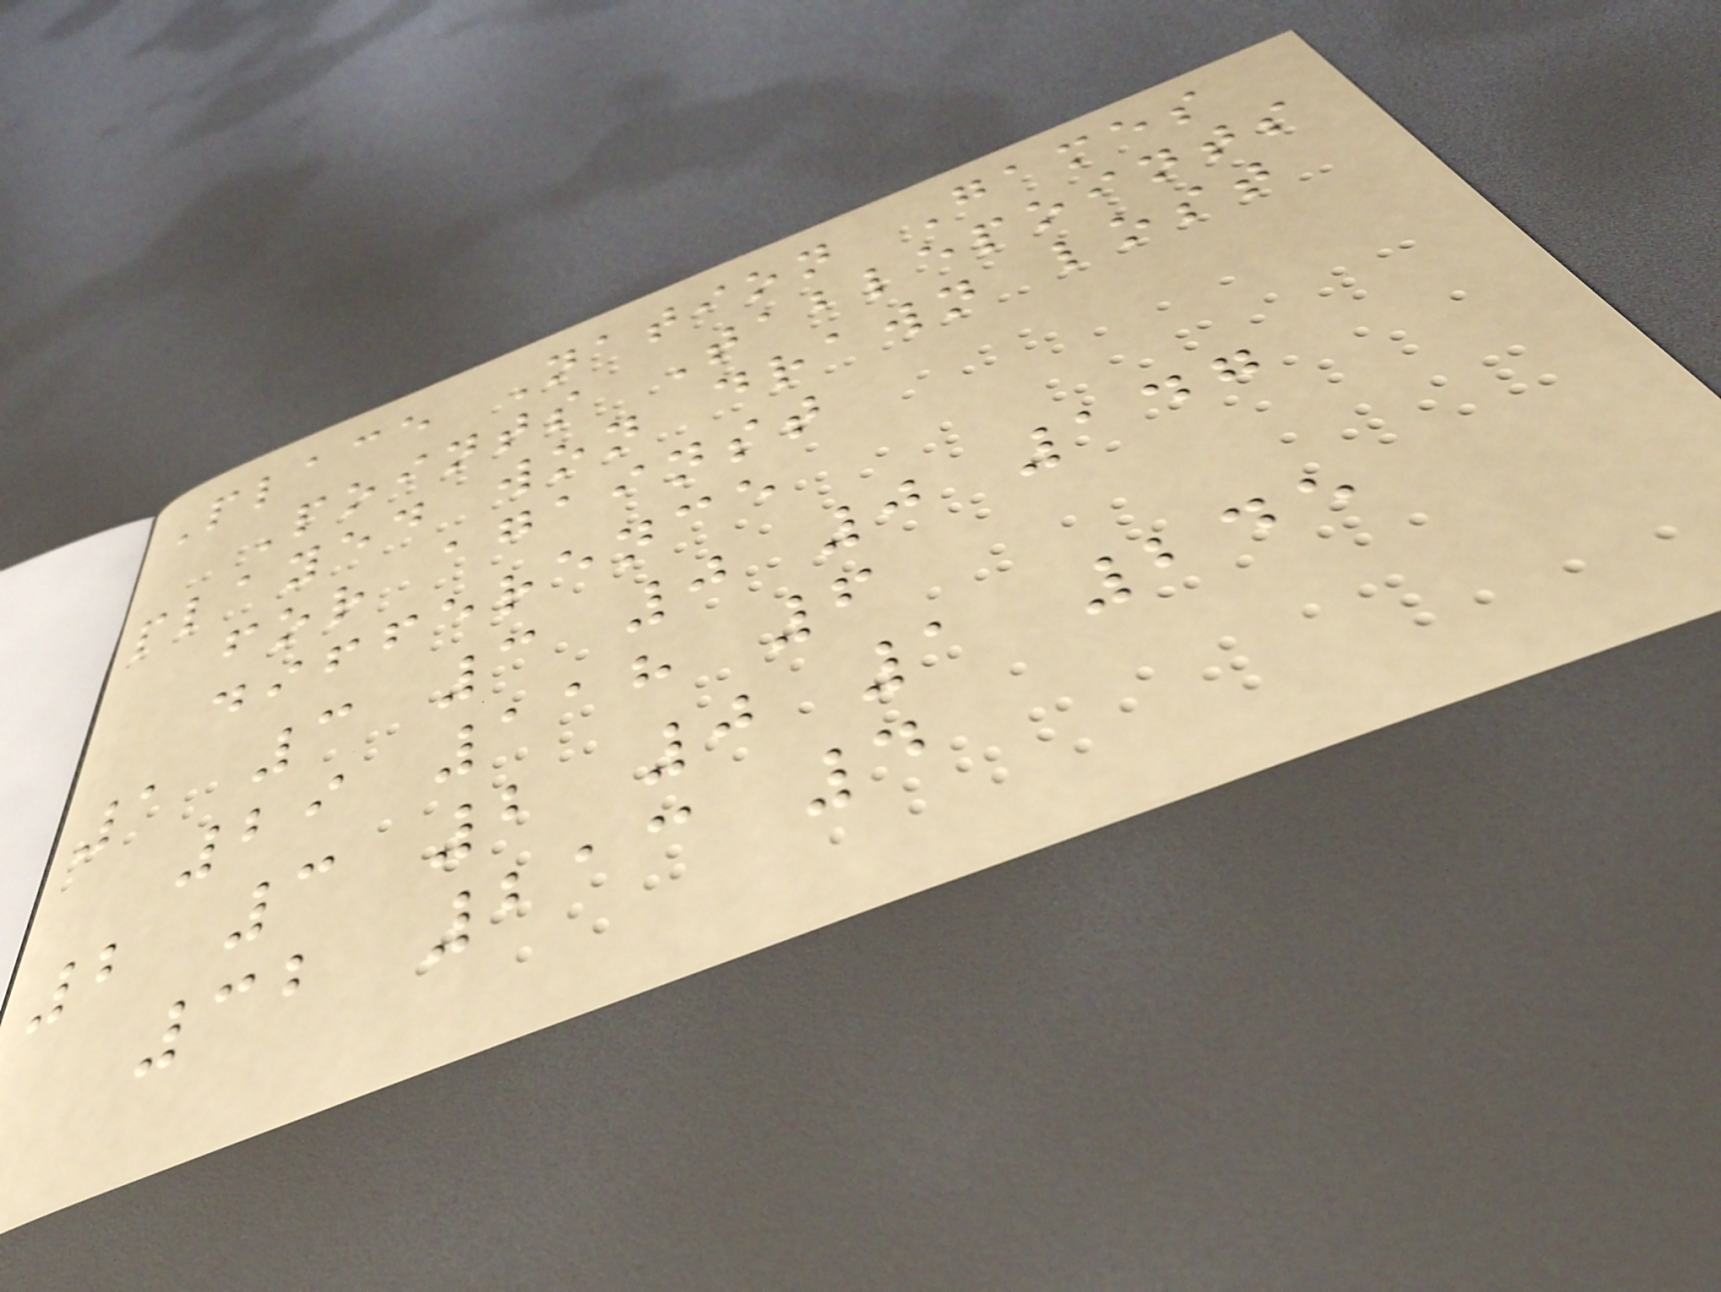Place Nation Games
Points Tablepoints
played won drawn lost
for against
difference
1 3 3 0 0 147
29 118 6
2 3 2 0 1 245
32 213 4
